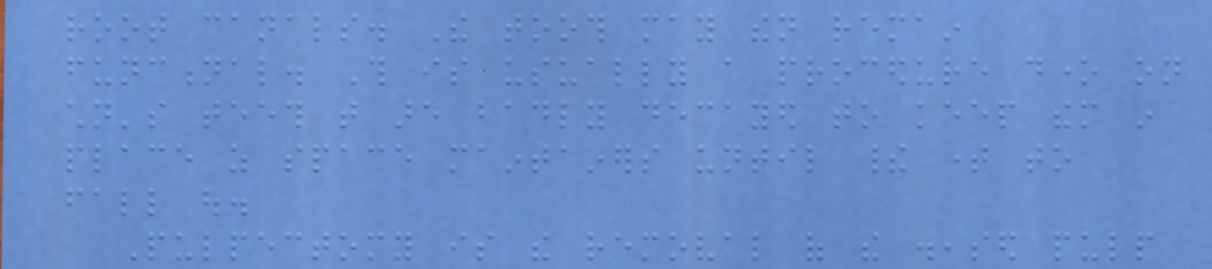root canals. The tooth may then remain
functional. This is usually a procedure done on
children's teeth that are badly decayed to keep them in
place as space maintainers until their time to
fall out.
Pulpectomy is the removal of the diseased pulp
